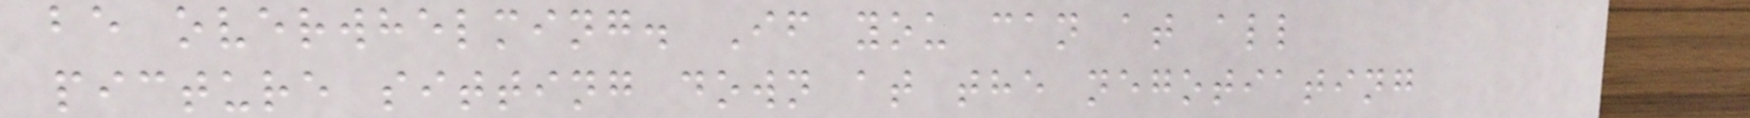be overwhelming. If you can at all
picture sitting down at the negotiating
